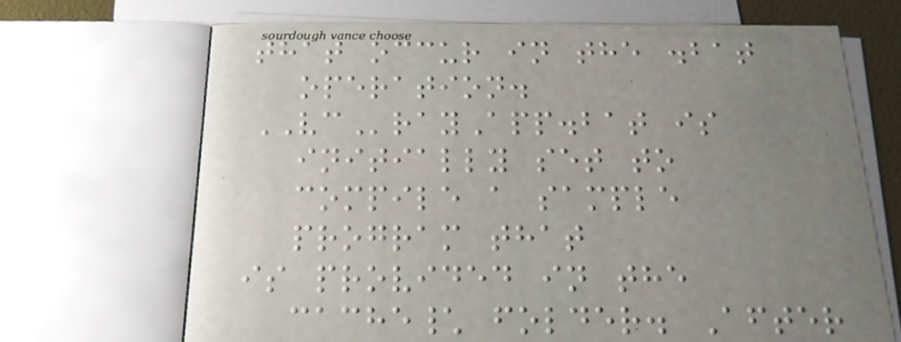that occur in the .bat
operation.
VCrayApp.bat is
initially set to
compile a sample
program that
is provided in the
cache\ folder. After
